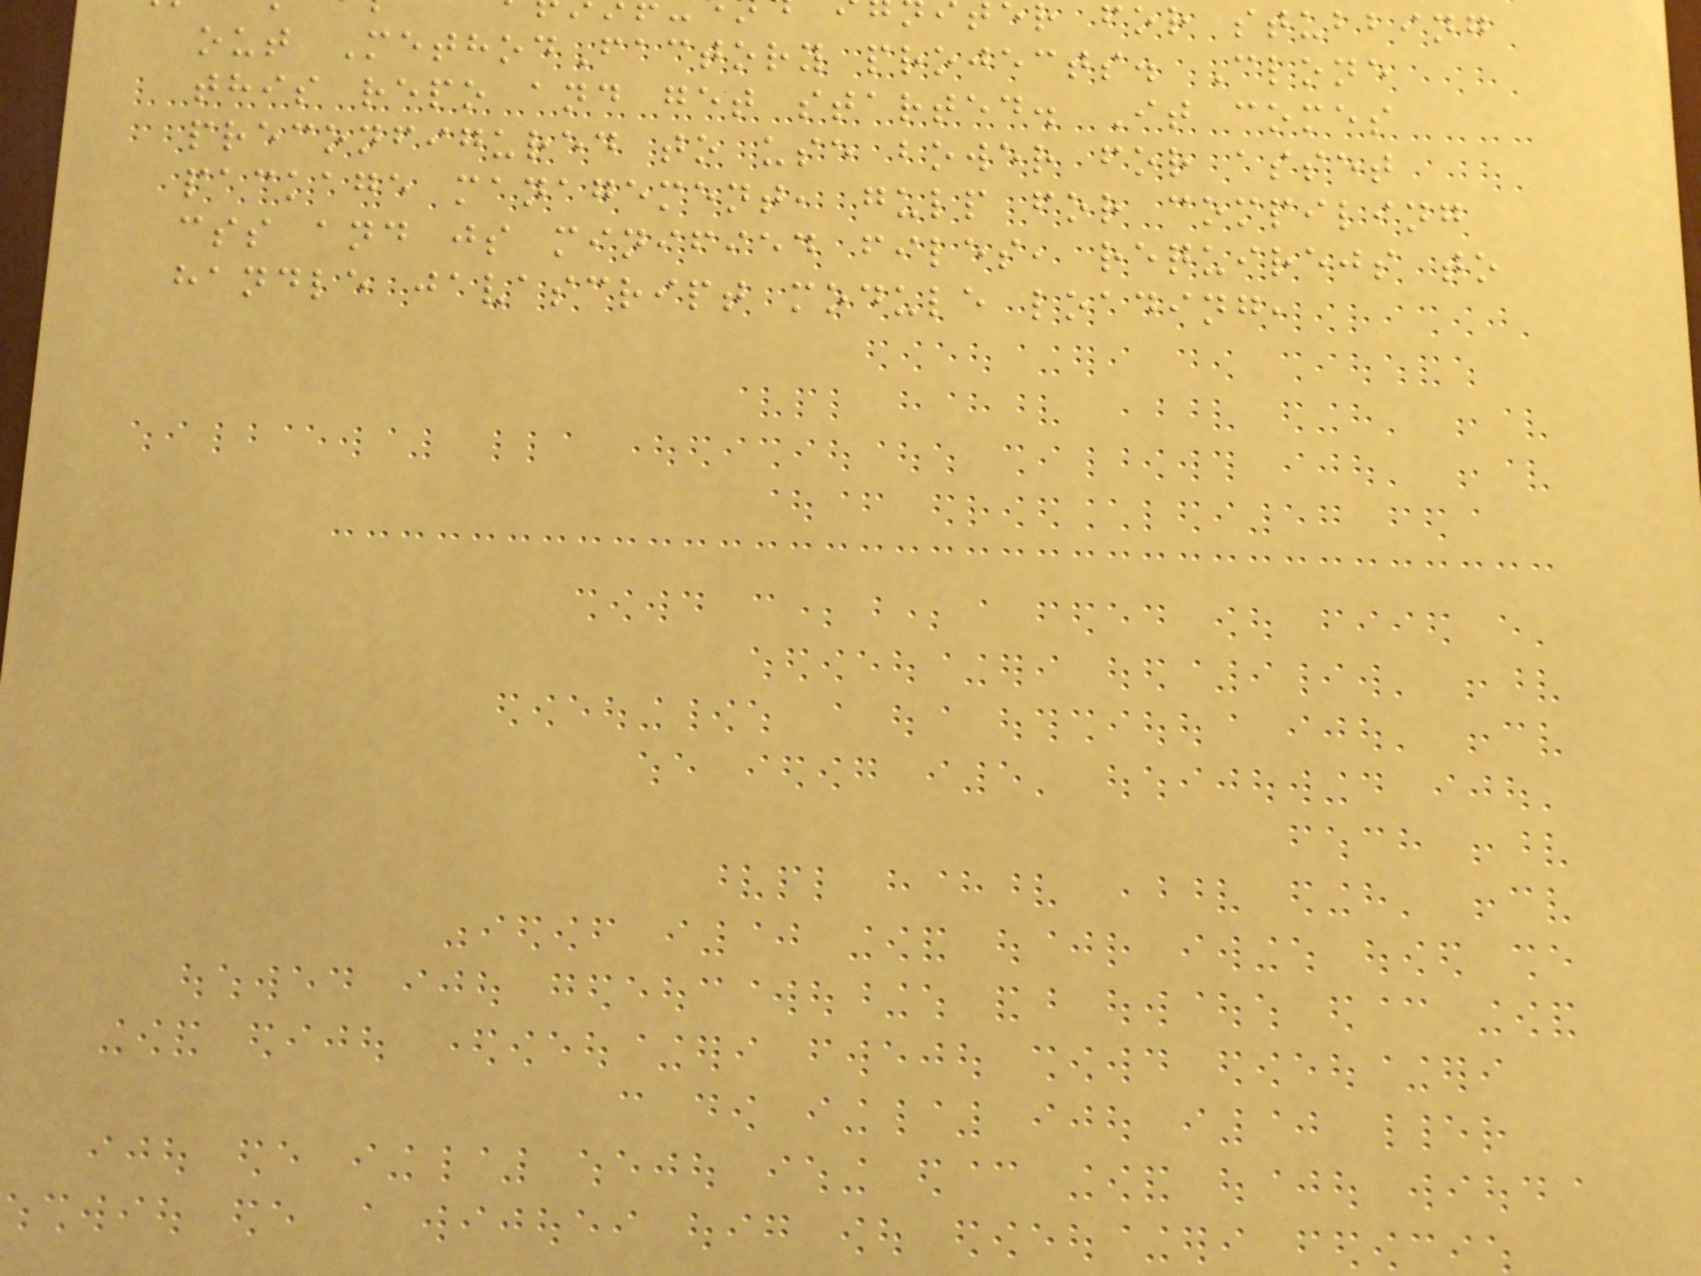r for stubbing
out MethodFactory projects. Clone
this repo and get started. It comes
preconfigured to use bower for asset
package management, gulp for compiling
css and js minified files, requirejs to
handle javascript module loading,
